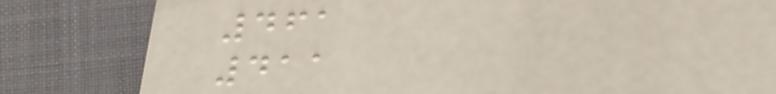461
411
